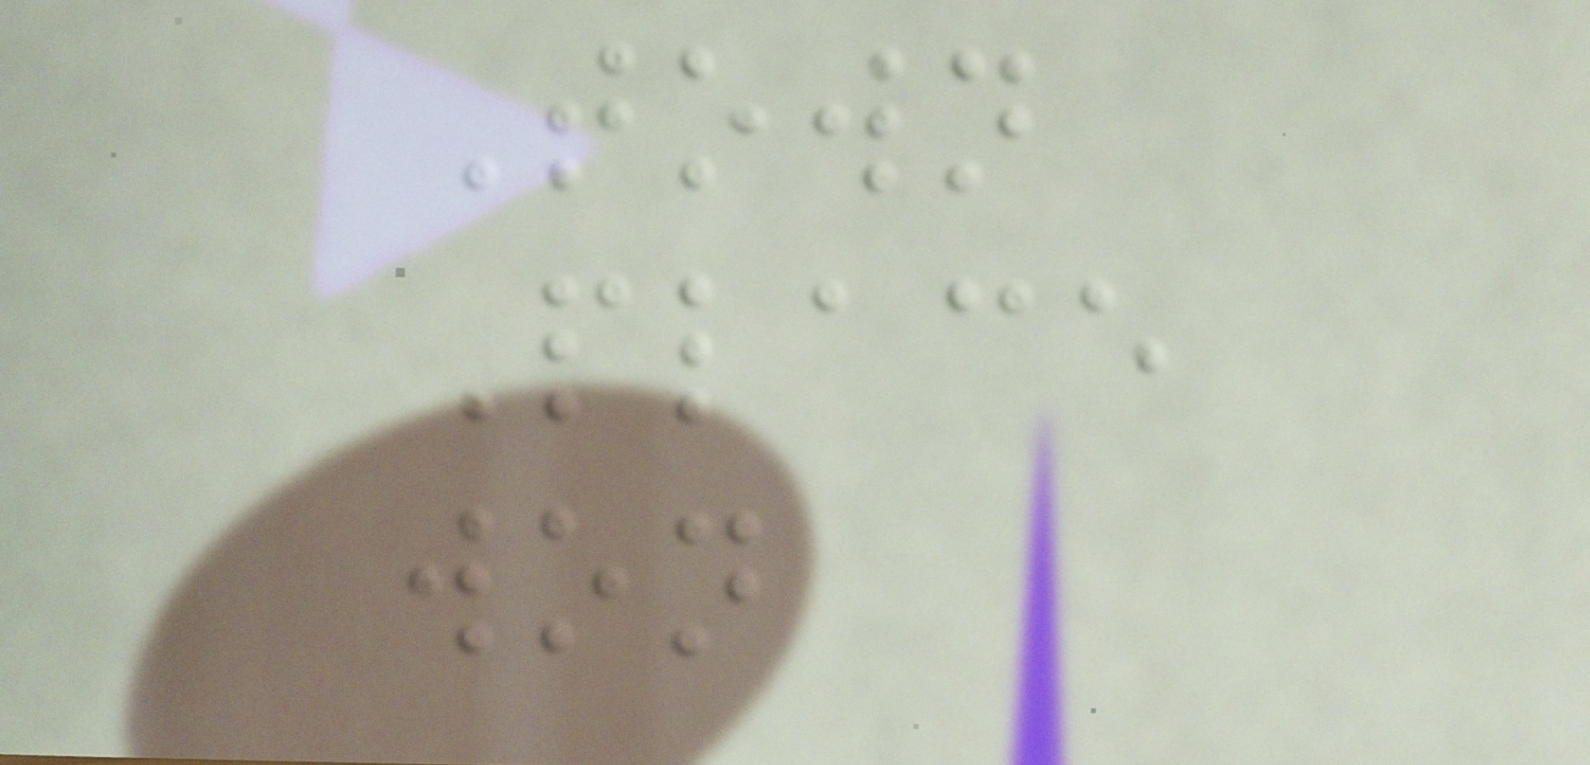Town
Place
won
